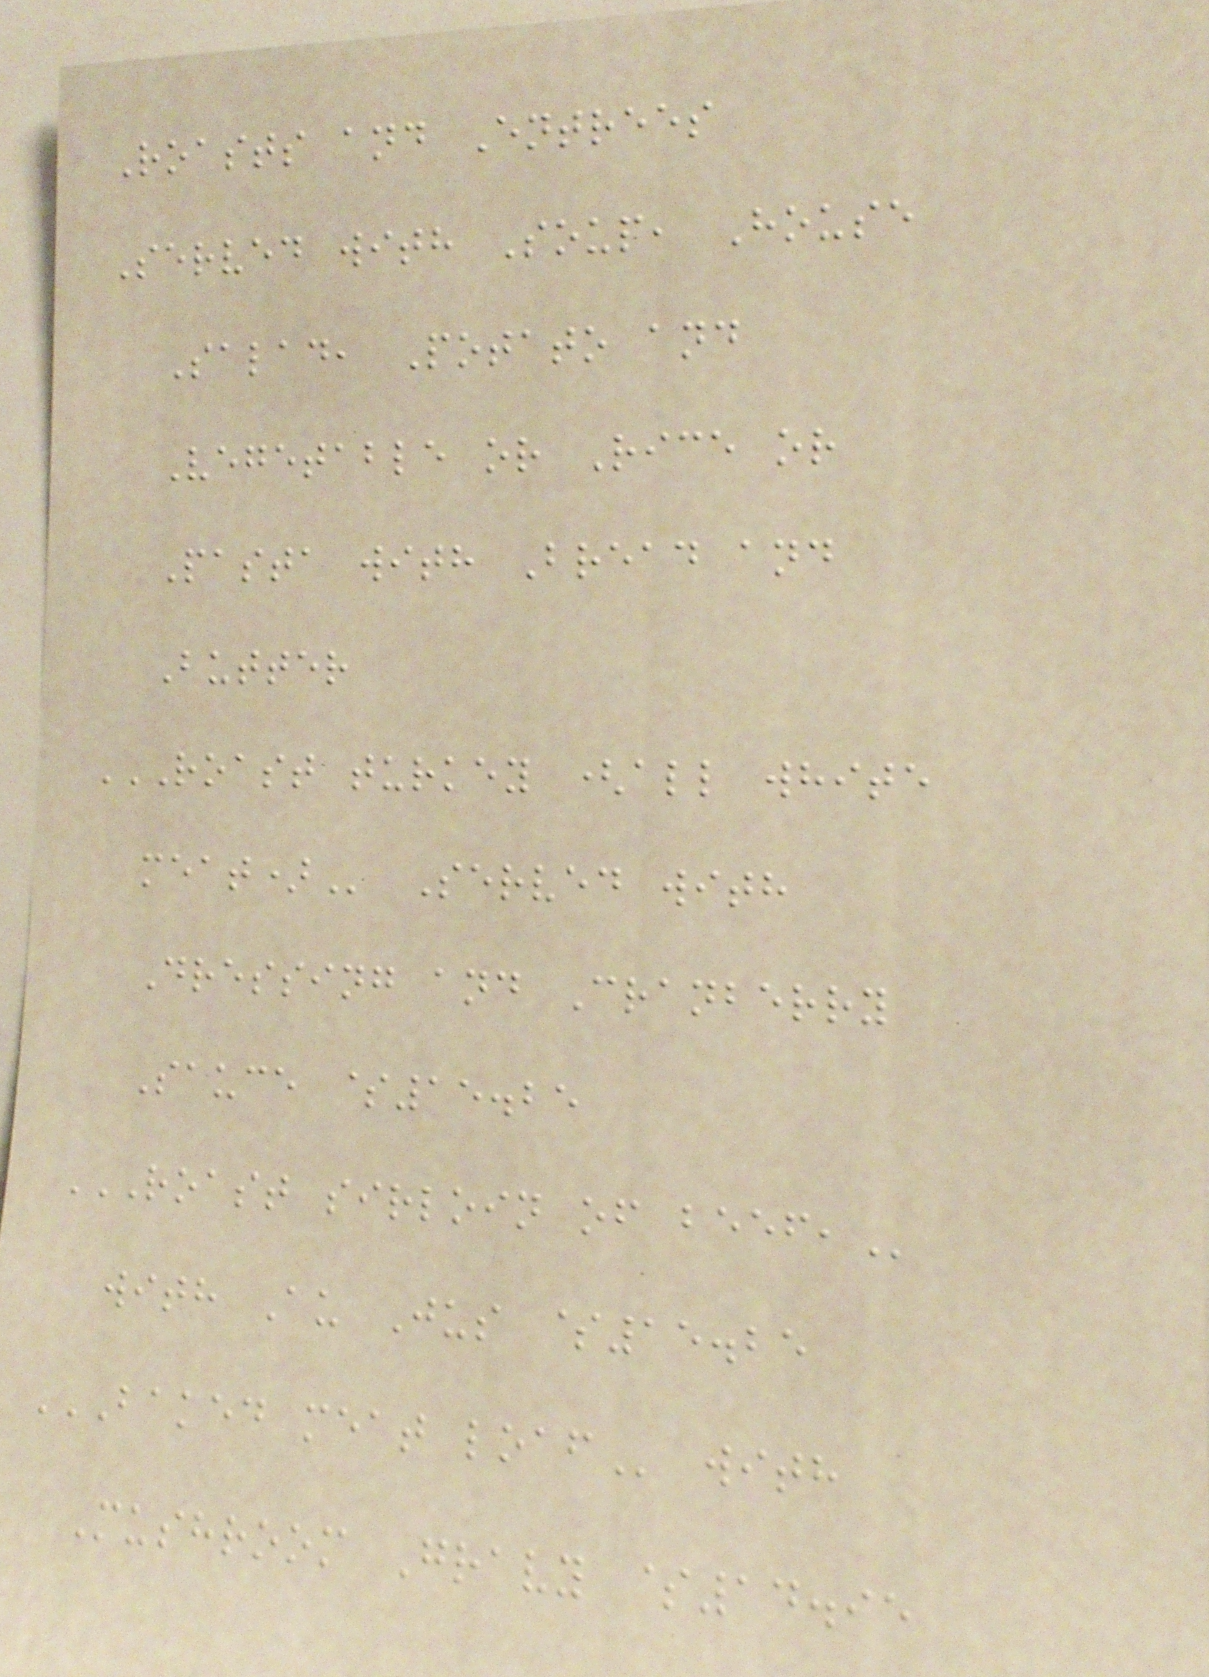Roasts and Entrees
Served with Soup, House
Salad, Potato and
Vegetable or Rice or
Pasta with Bread and
Butter
ROAST TURKEY (ALL WHITE
MEAT) Served with
Dressing and Cranberry
Sauce $15.25
ROAST SIRLOIN OF BEEF,
with Au Jus $15.25
BAKED MEAT LOAF with
Mushroom Gravy $14.95
